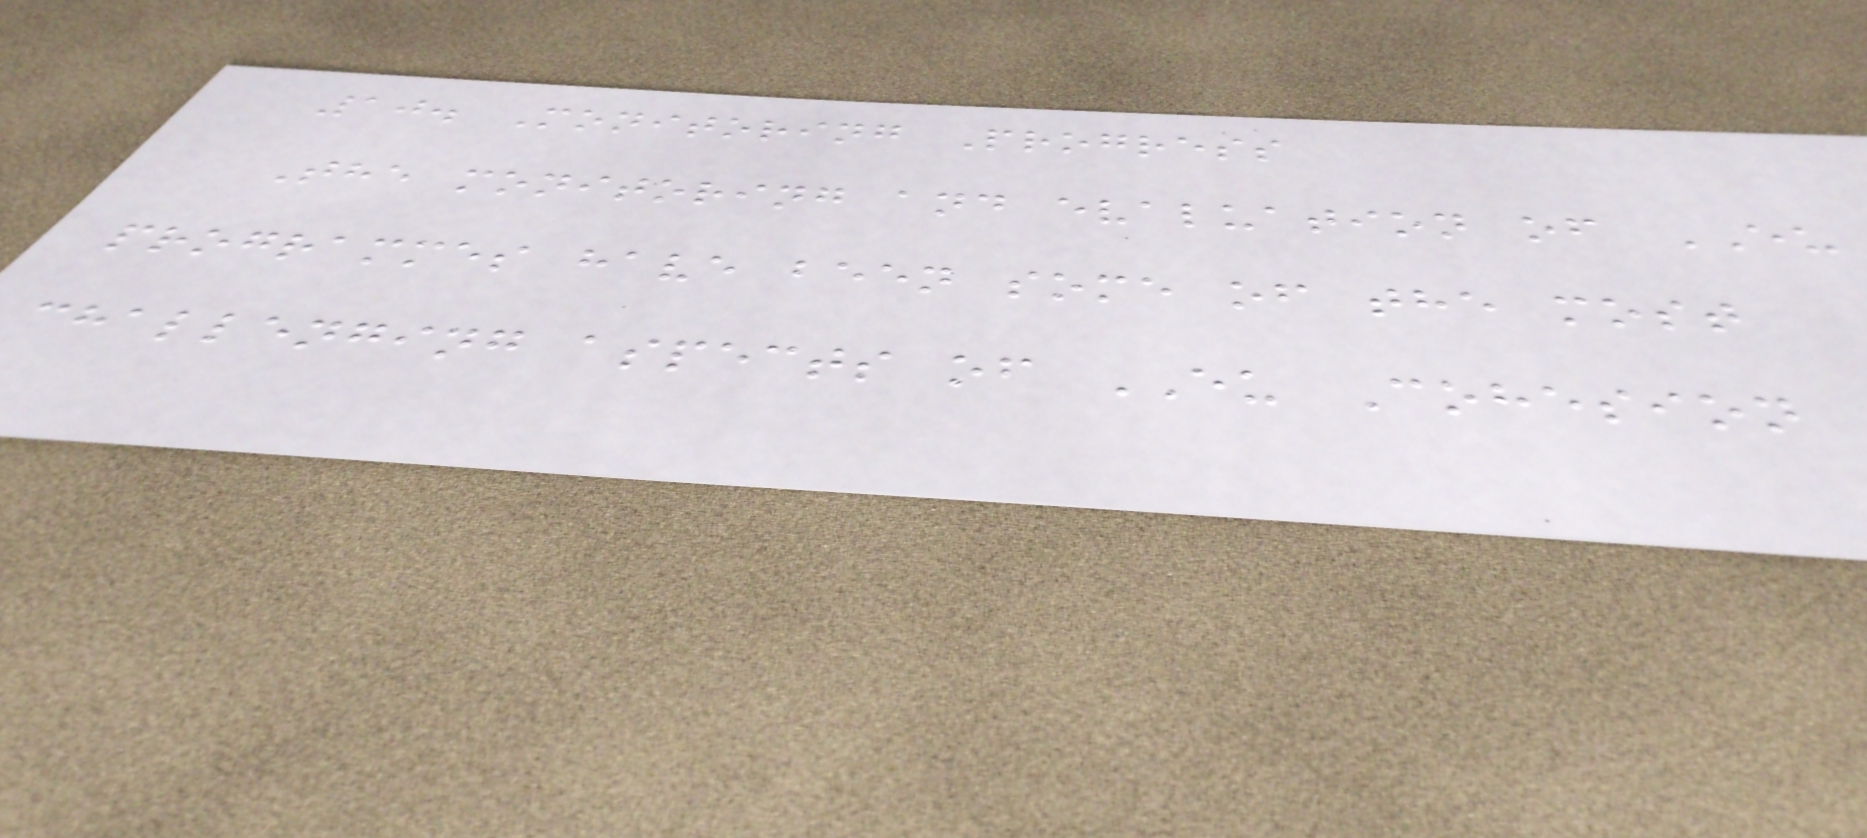10. Monitoring Progress
The monitoring and evaluation of EU
programmes have been some of the most
challenging aspects of EU Cohesion
